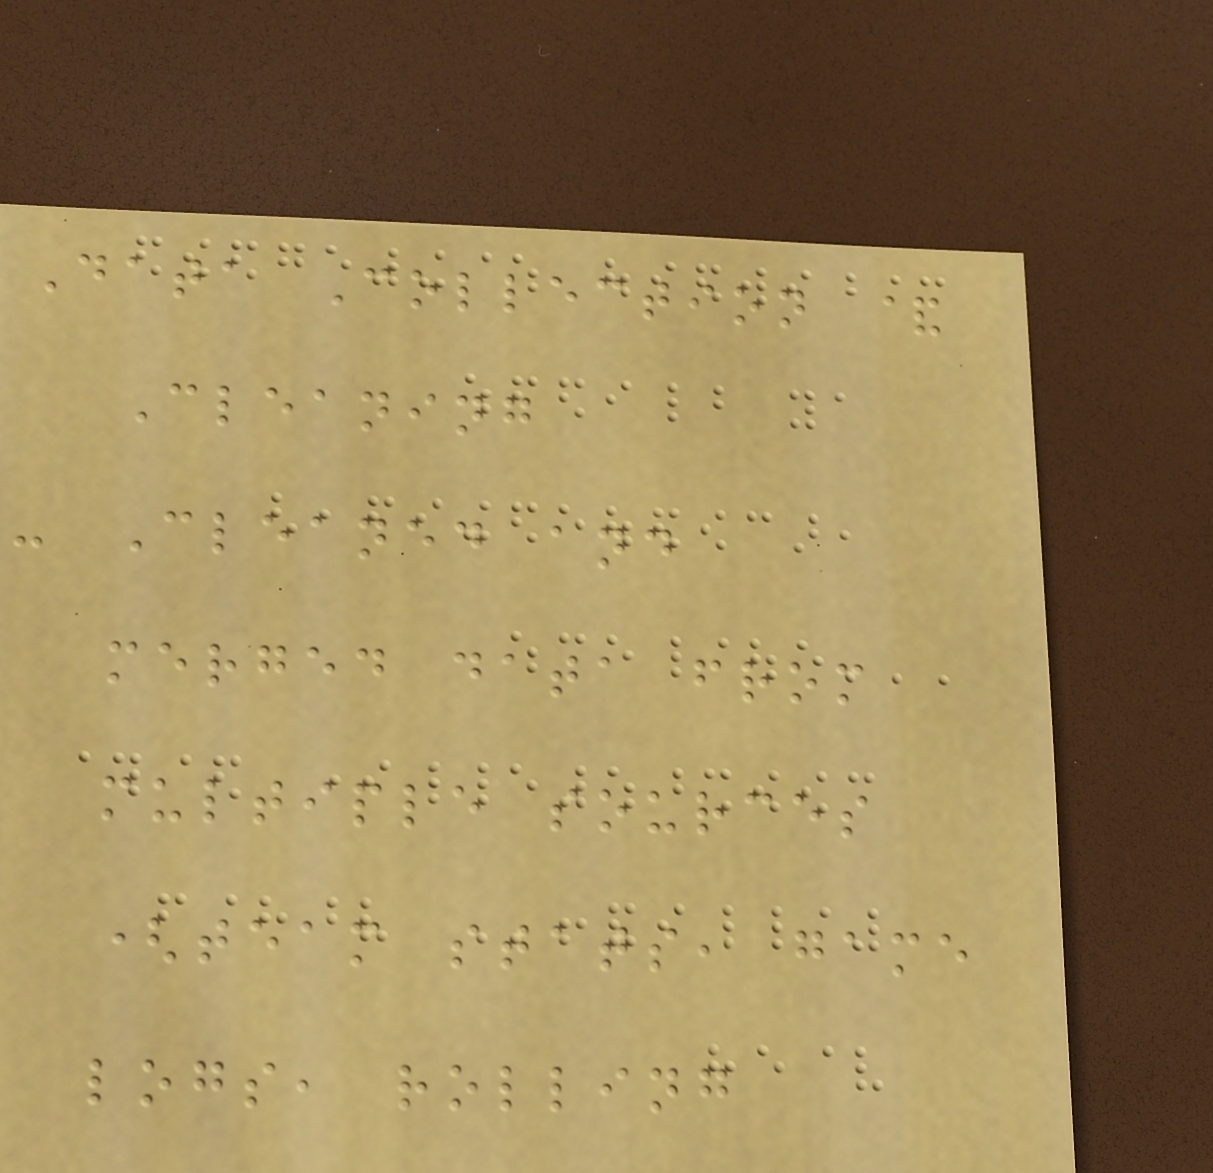Data Collection &
Cleaning
- Cleaned and
merged data from
multiple sources
(team stats, game
logs, rolling
